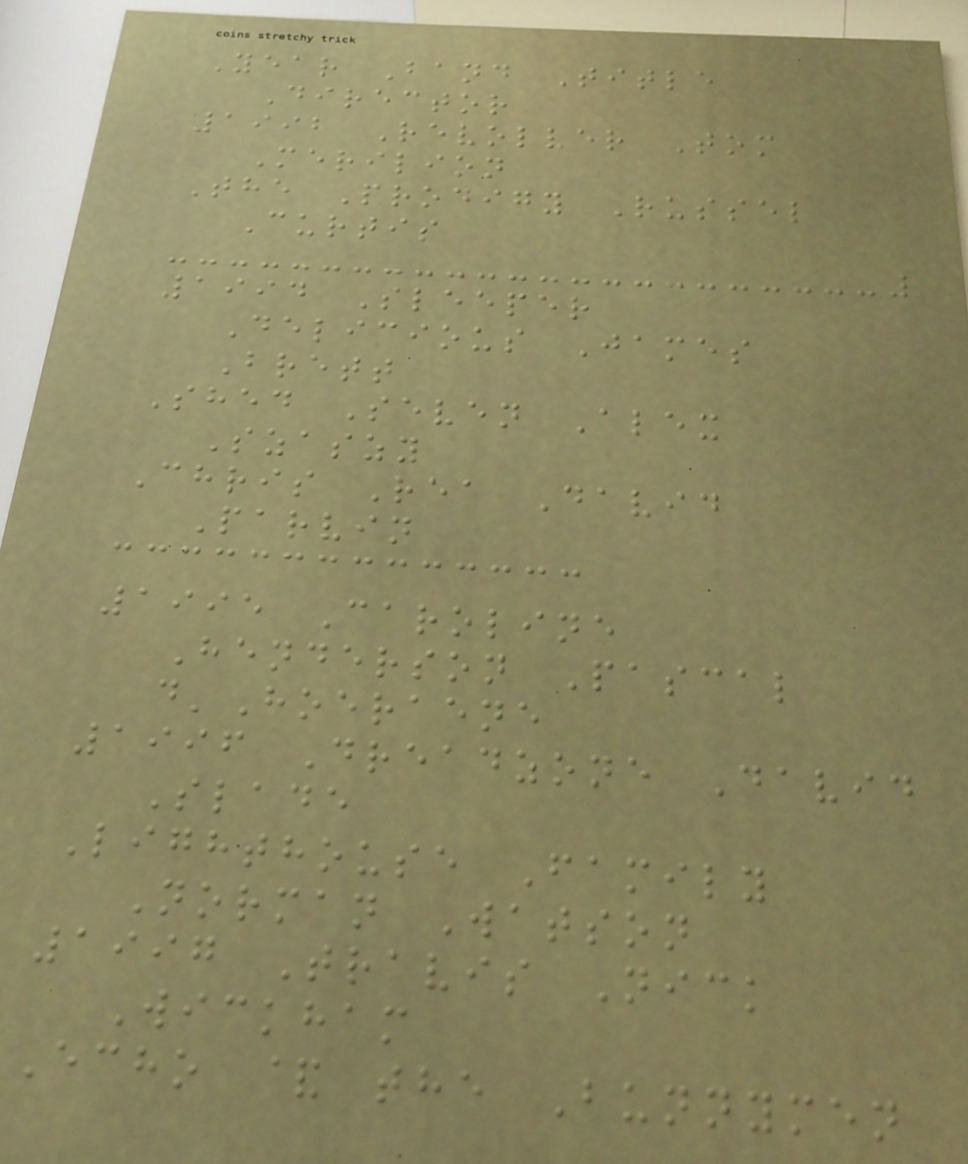Year Band Title
Director
1992 Revolver Tom
Merilion
The Prodigy Russel
Curtis
1994 Sleeper
Delicious James
Brett
Shed Seven Alex
Szaszy
Chris Rea David
Parvin
1995 Caroline
Henderson Pascal
d'Hoeraene
1996 Dreadzone David
Slade
Lighthouse Family
Norman Watson
1997 Travis Nick
Wickham
Echo & the Bunnymen
